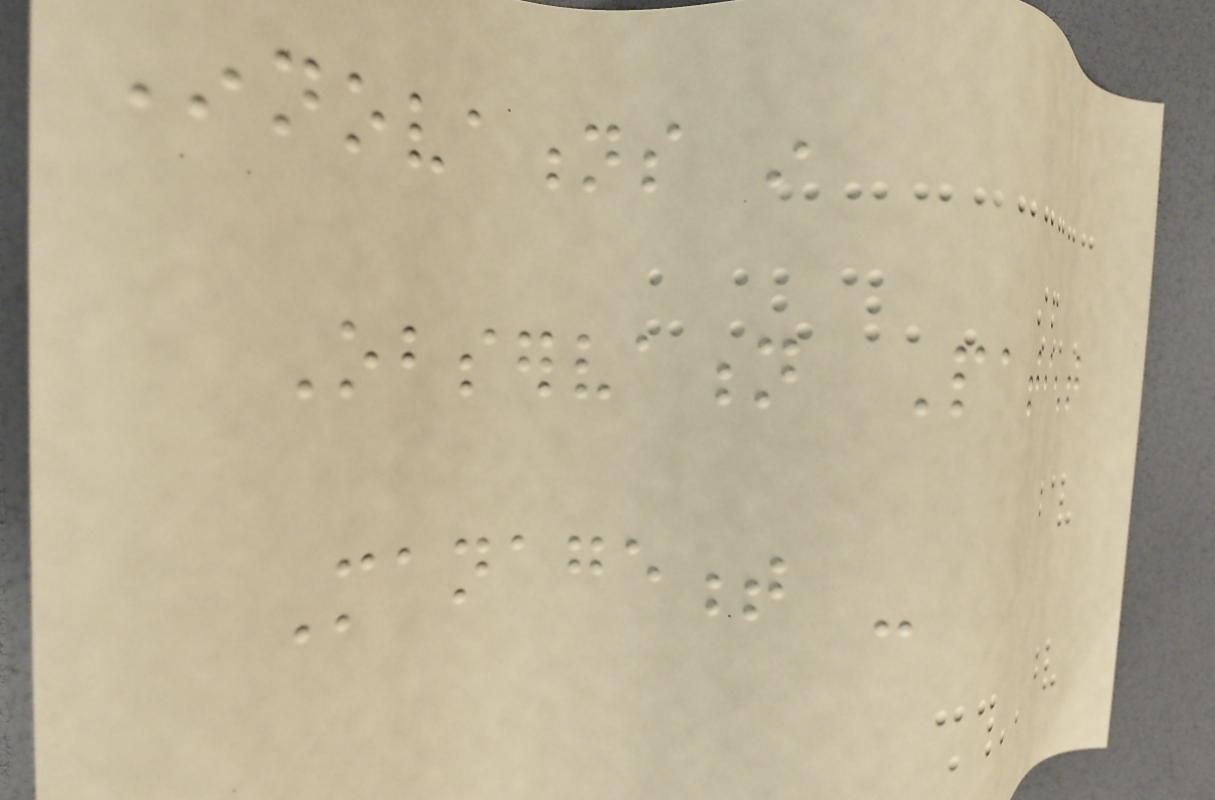Innovations in
Observation Patient
Management -
